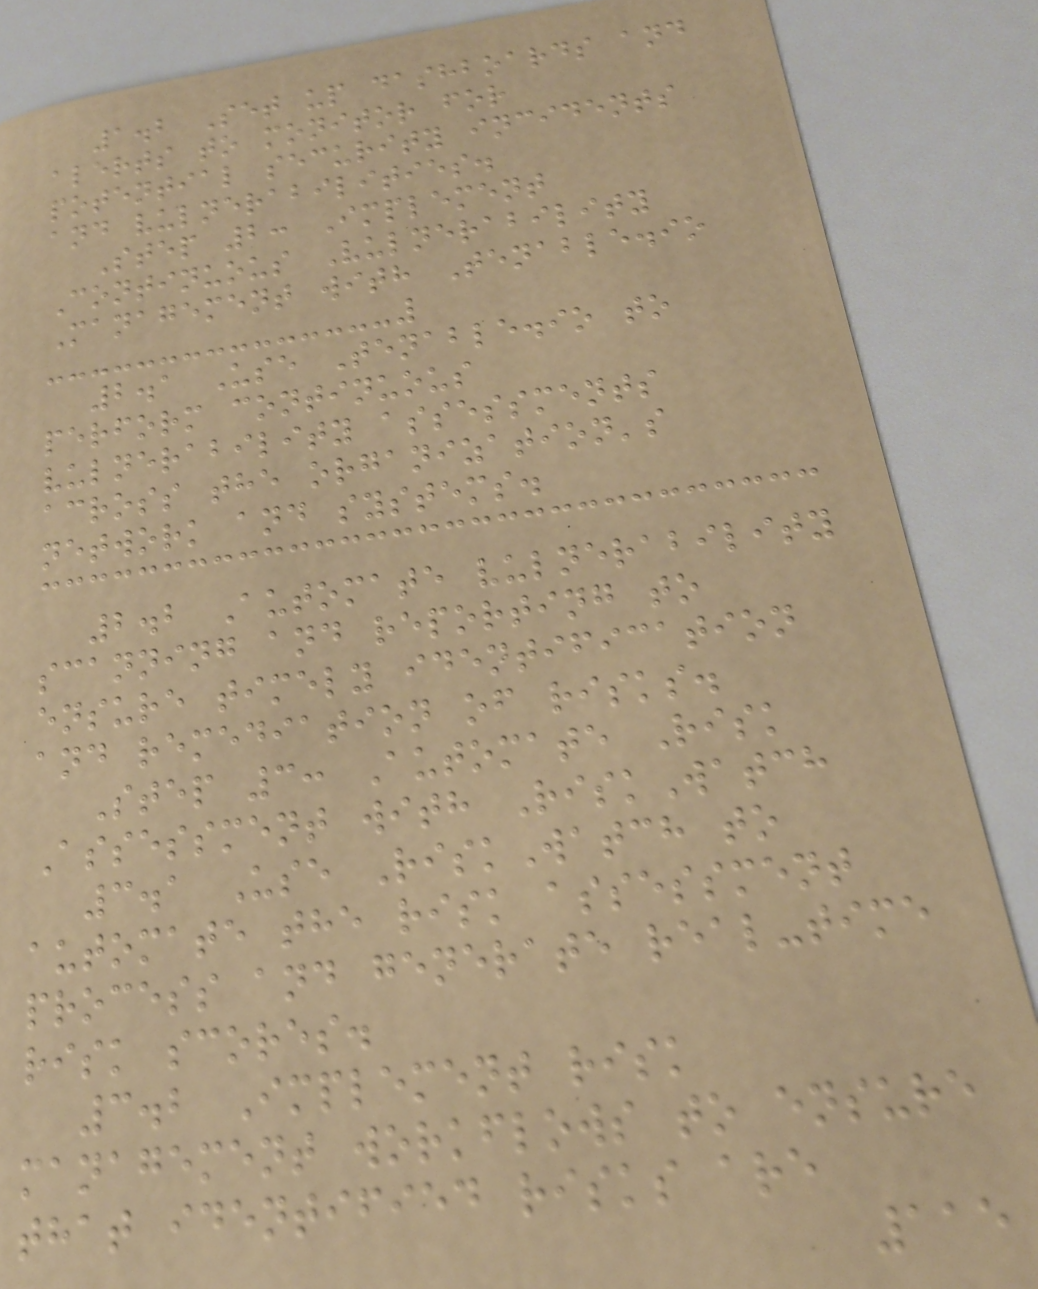1.2 Set up dashboards and
alerts to monitor for
potential security incidents
and vulnerabilities.
Step 2: Implement
Continuous Vulnerability
Management with Tenable.io
2.1 Use Tenable.io to
perform continuous
vulnerability assessments
across the organization's
network and systems.
2.2 Automate vulnerability
scanning and reporting to
ensure timely identification
and remediation of risks.
Step 3: Automate Risk
Assessment with RiskWatch
3.1 Use RiskWatch to
automate the risk assessment
process and generate real-time
risk scores.
3.2 Implement risk
management workflows to ensure
that identified risks are
115
